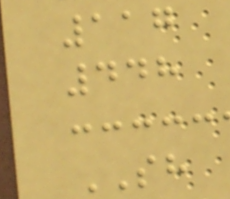117
448
SH
